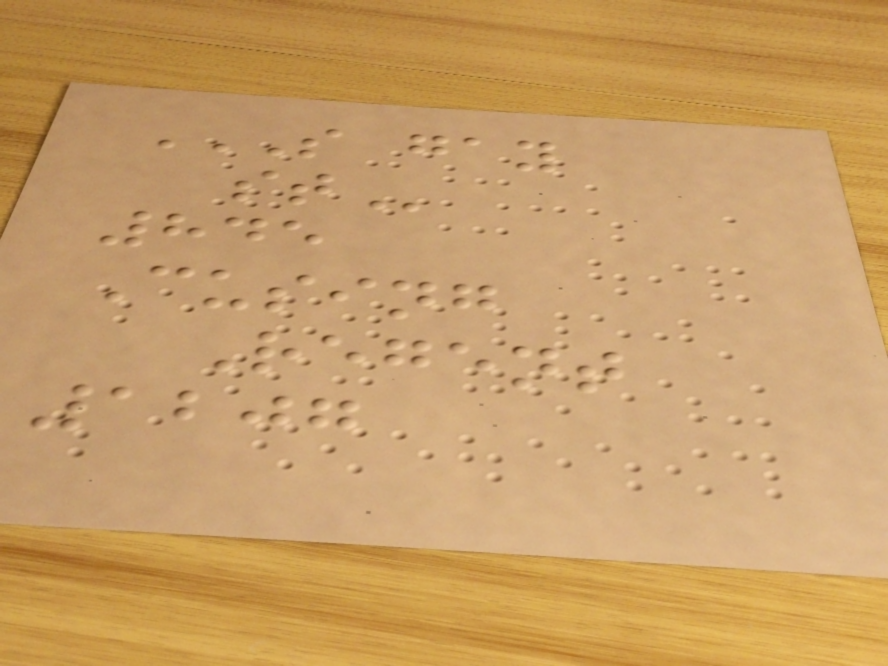S GAY
ST
845
Cusing
Regent
1207
